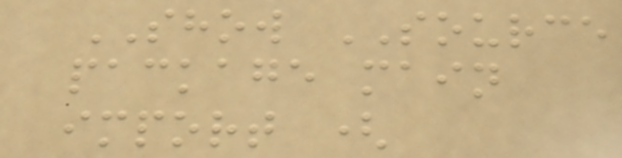SHOW SOURCE
package main
import (
